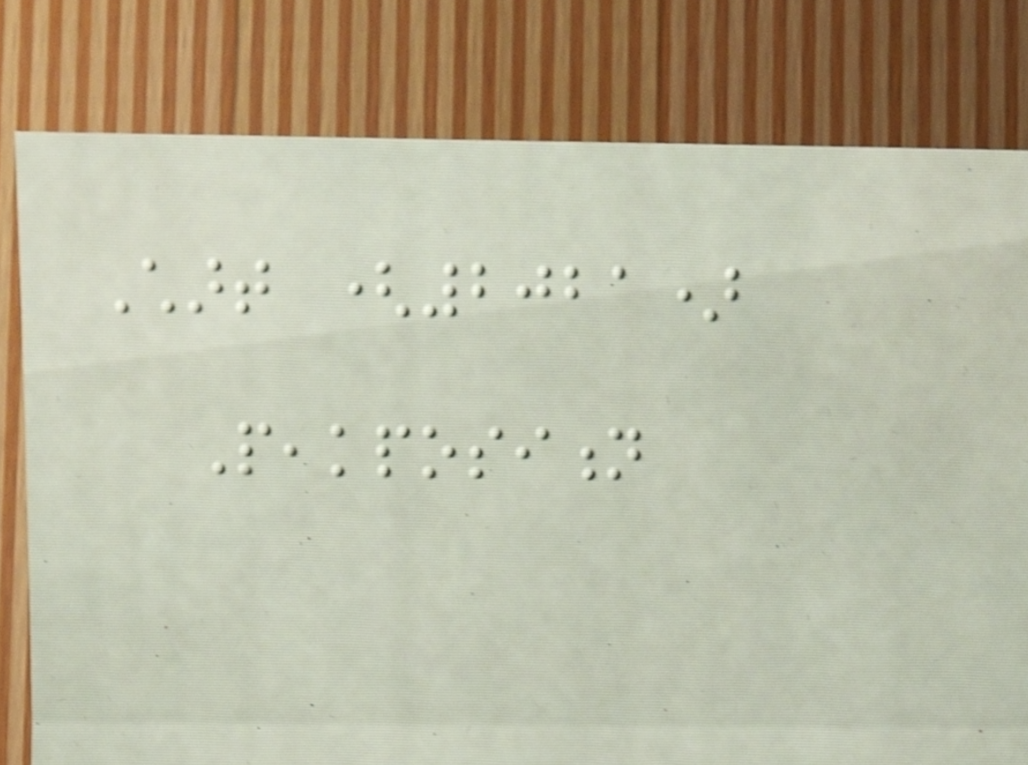Chart (2021)
Peakposition
